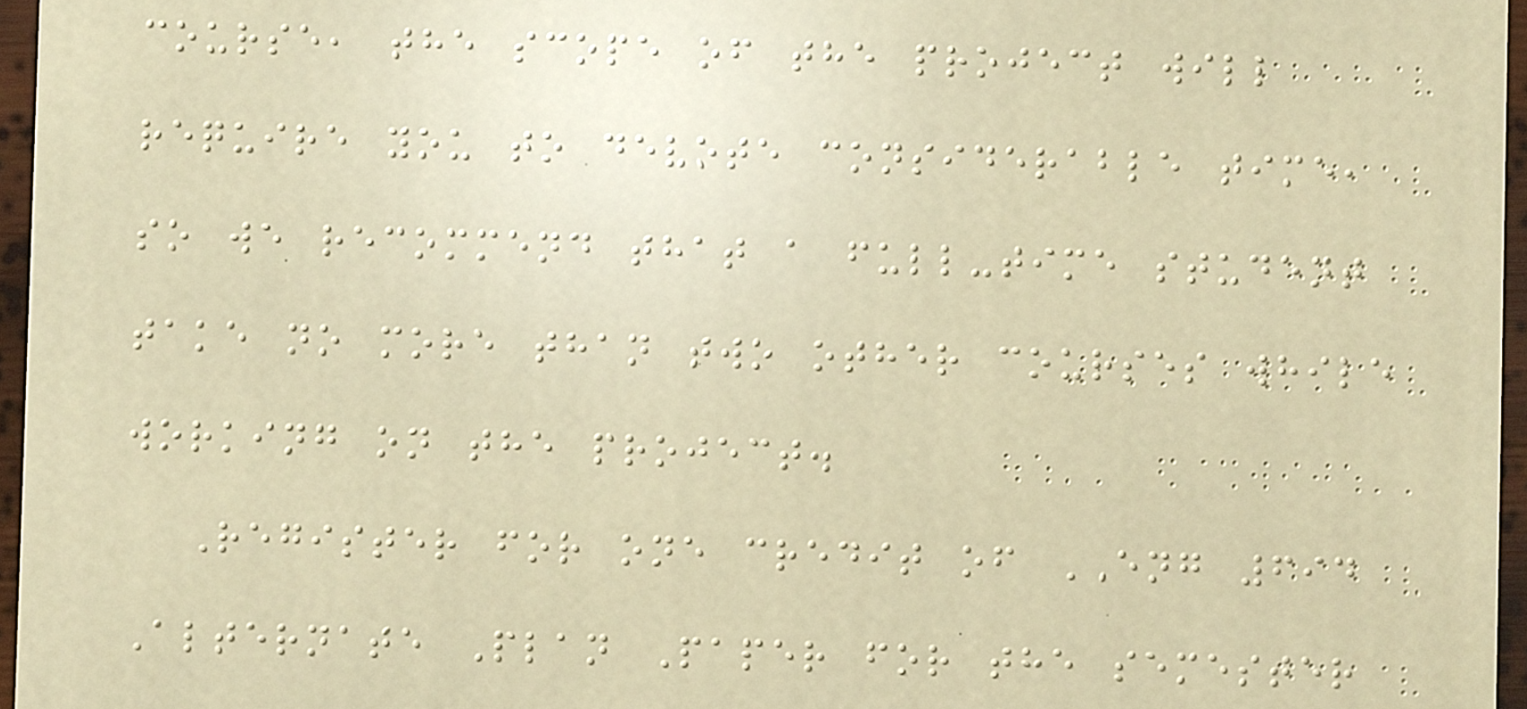course, the scope of the project will
require you to devote considerable time,
so we recommend that a full-time student
take no more than two other courses while
working on the project.
Register for one credit of ENG 694
Alternate Plan Paper for the semester
